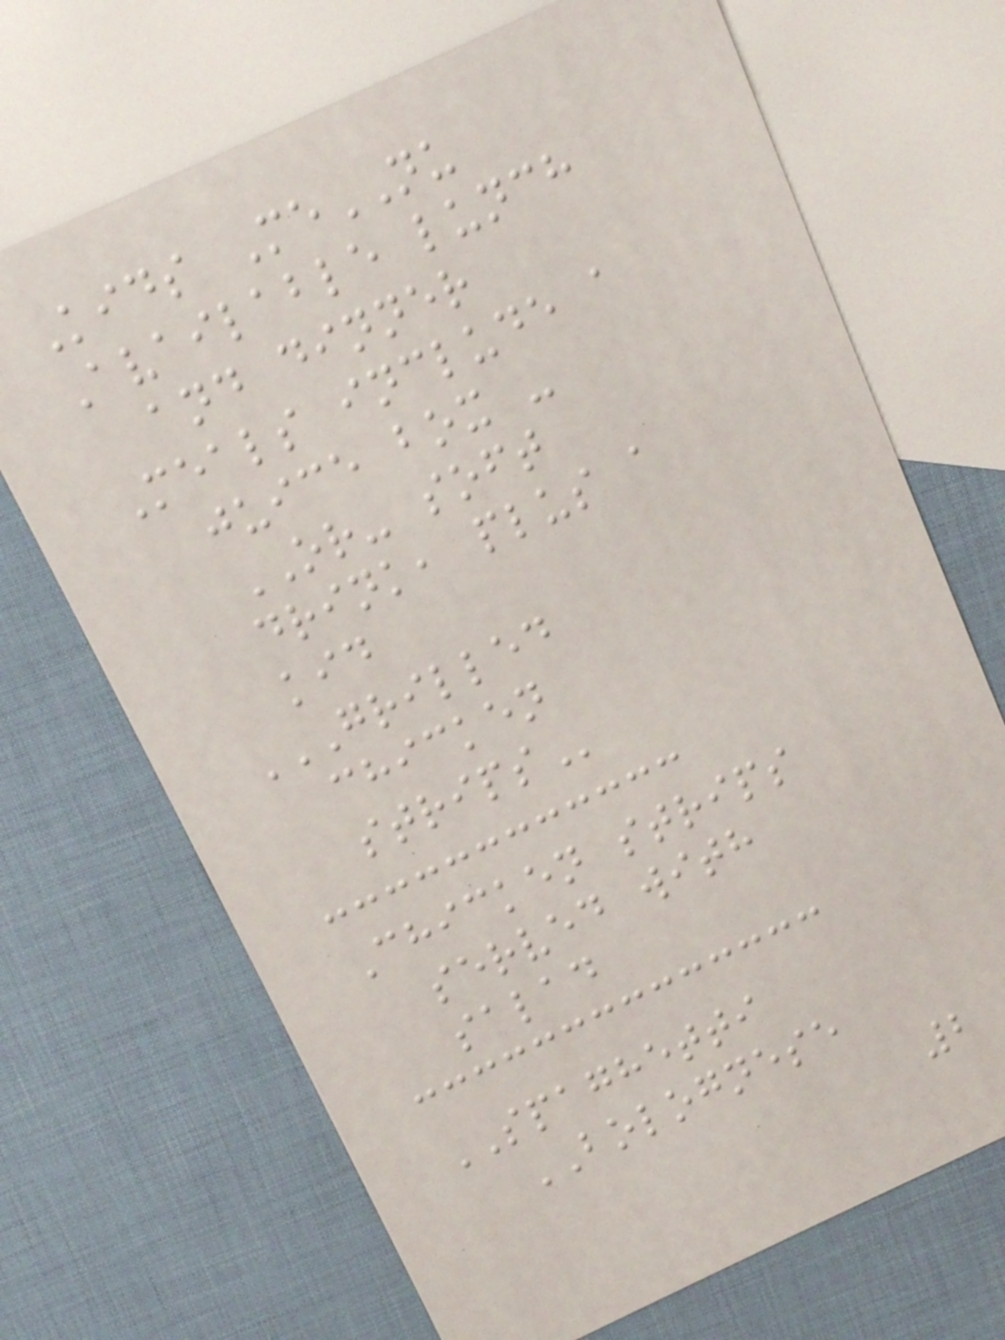Kids MeNU
Available lunch
and dinner
Meals include a
juice box -
OR- soft
drink, plus a
kid
GRILLED
CHICKEN
STRIPS
Chicken strips
served with
salad
SPAGHETTI
BOLOGNESE
2
